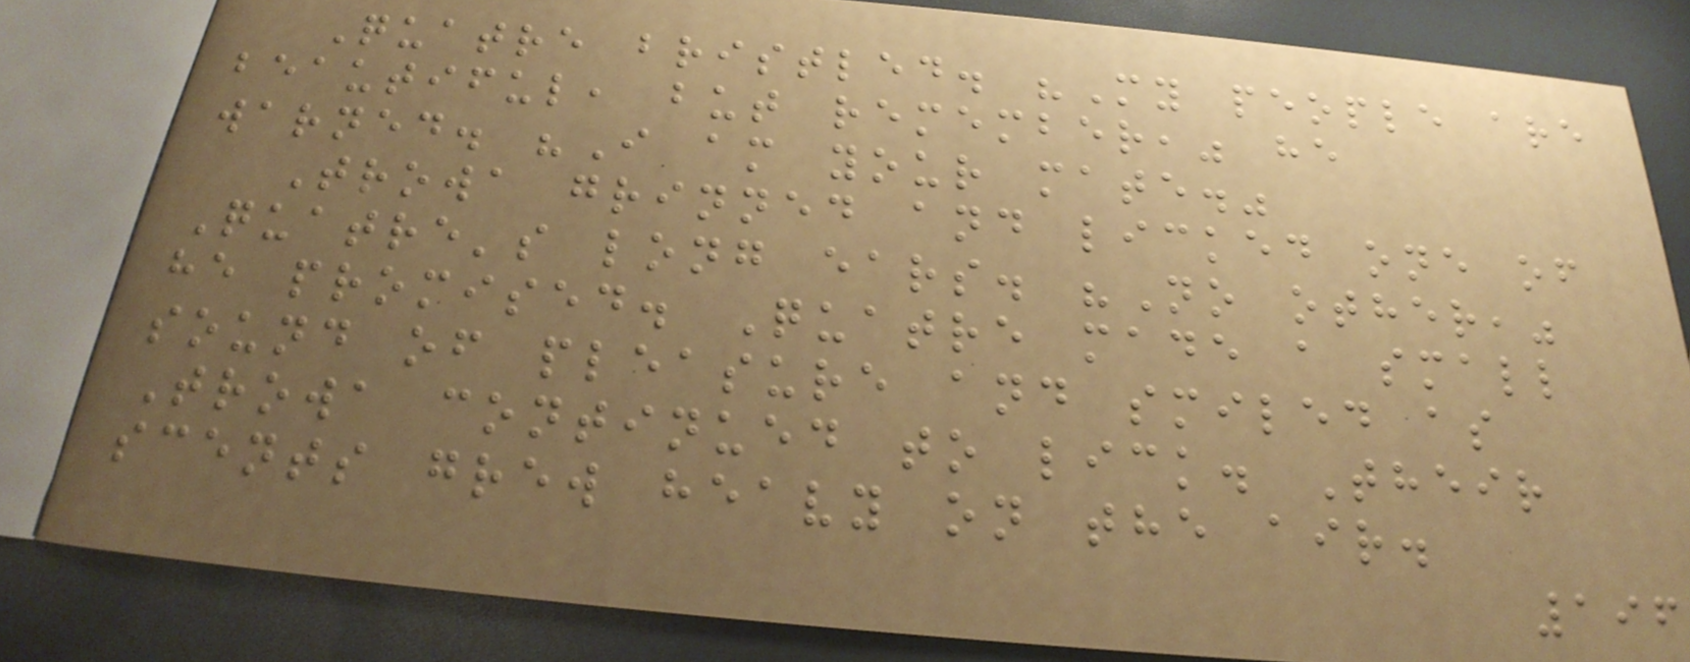Quatre bristled. "My people are
beautiful, but remember," he
warned. "I am your mate."
Trowa grinned and licked one of
Quatre's long ears. "No other,"
he promised. Quatre made a small
sound of pleasure and smiled as
Trowa continued to lick. Their
scents grew heavy on the air.
196
